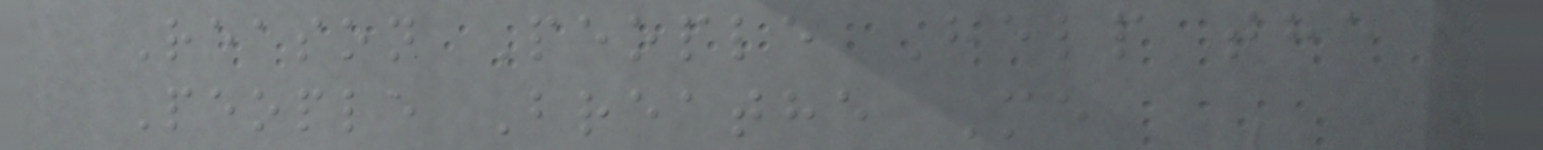Reason People Help the
People Breathe Me
